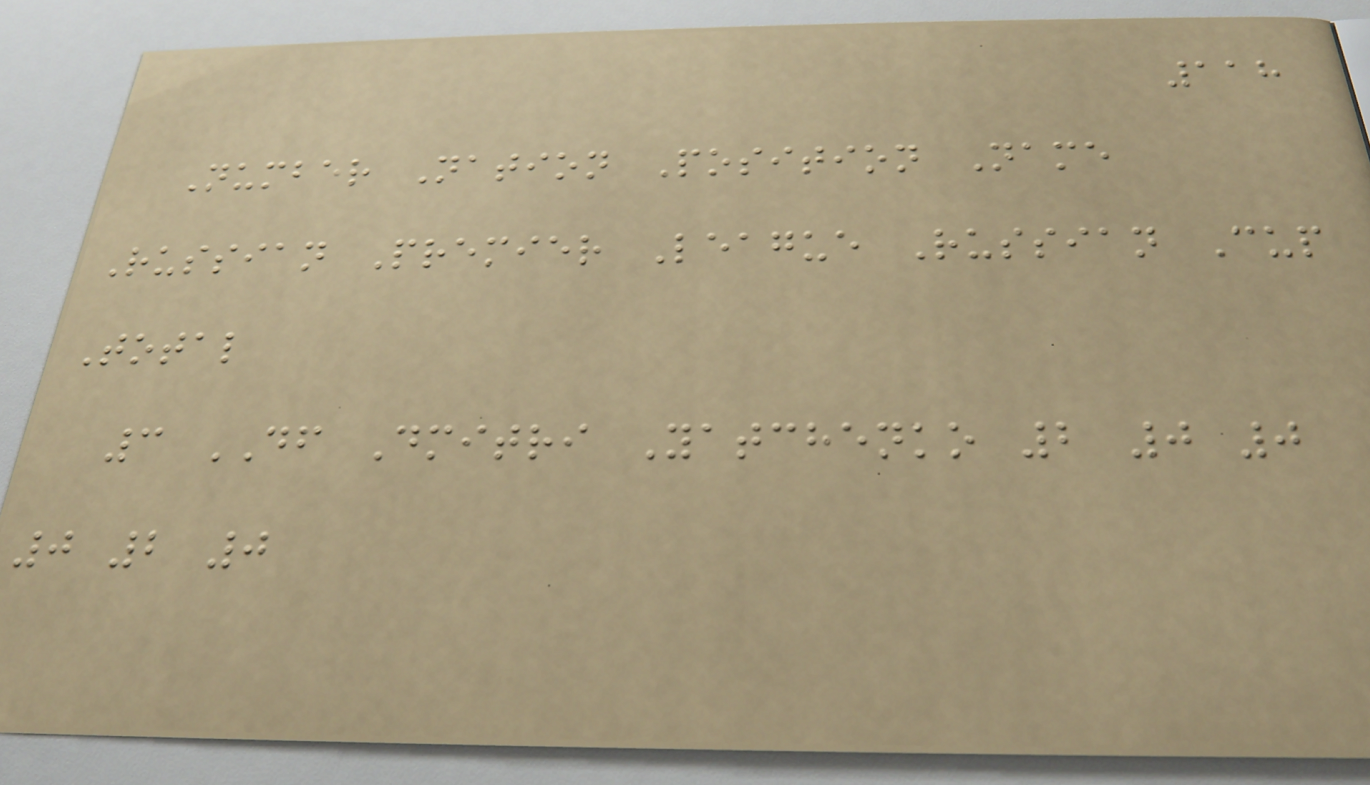118
Number Nation Position Name
Russian Premier League Russian Cup
Total
3 DF Dmitri Yatchenko 2 0 0
0 2 0
